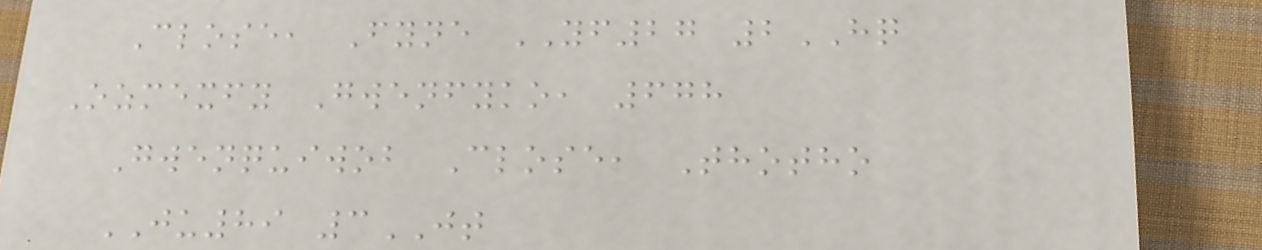Close, Fyne YF27 2HQ
Ozmexfy Gwenfyko, 678
Gwenquiwob Close, Thotho
JU89 3JT
